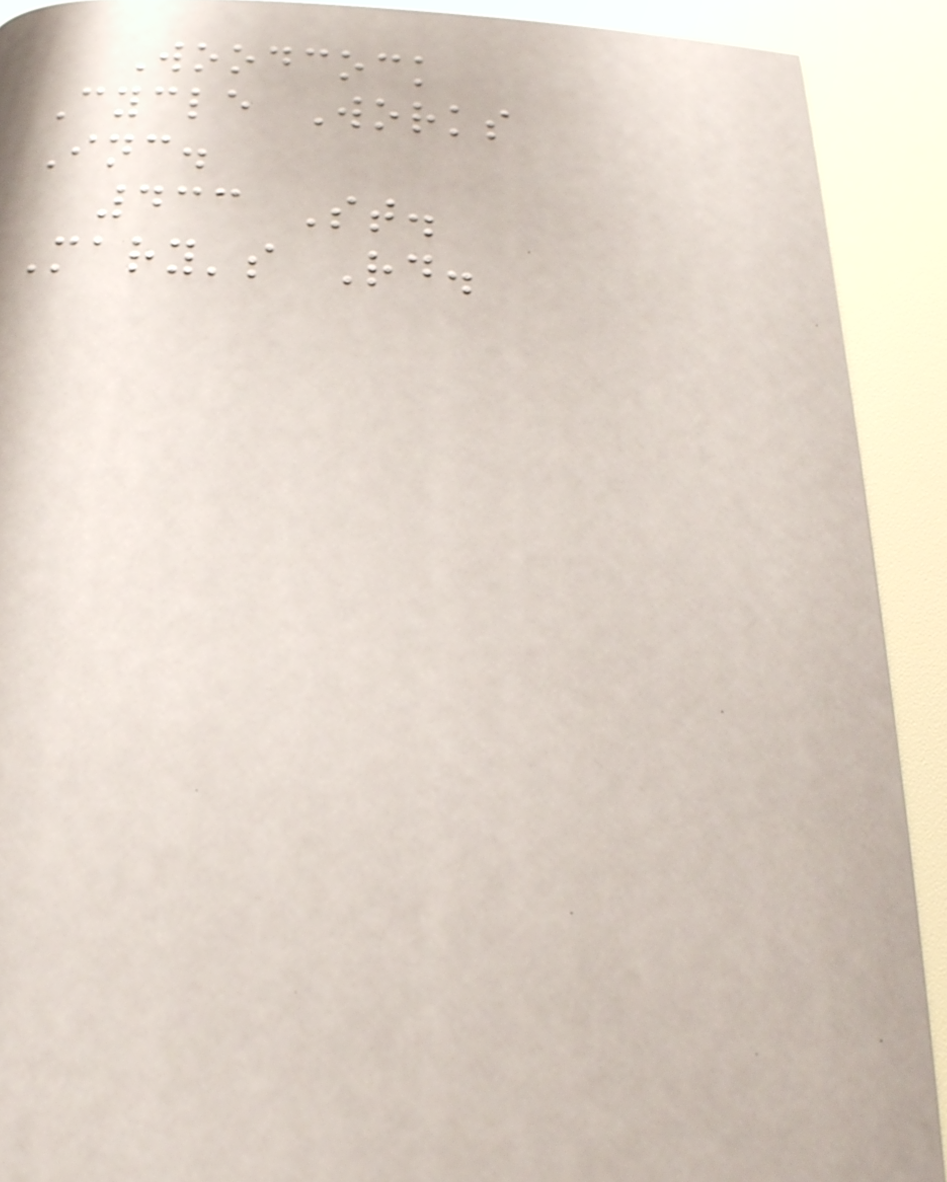Woodcock
Cycle Works
Inc.
433 St.
Mary's Rd.
